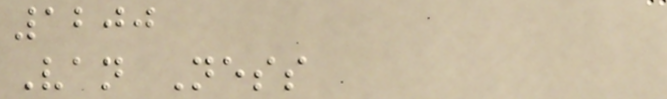1200
Van Ness
